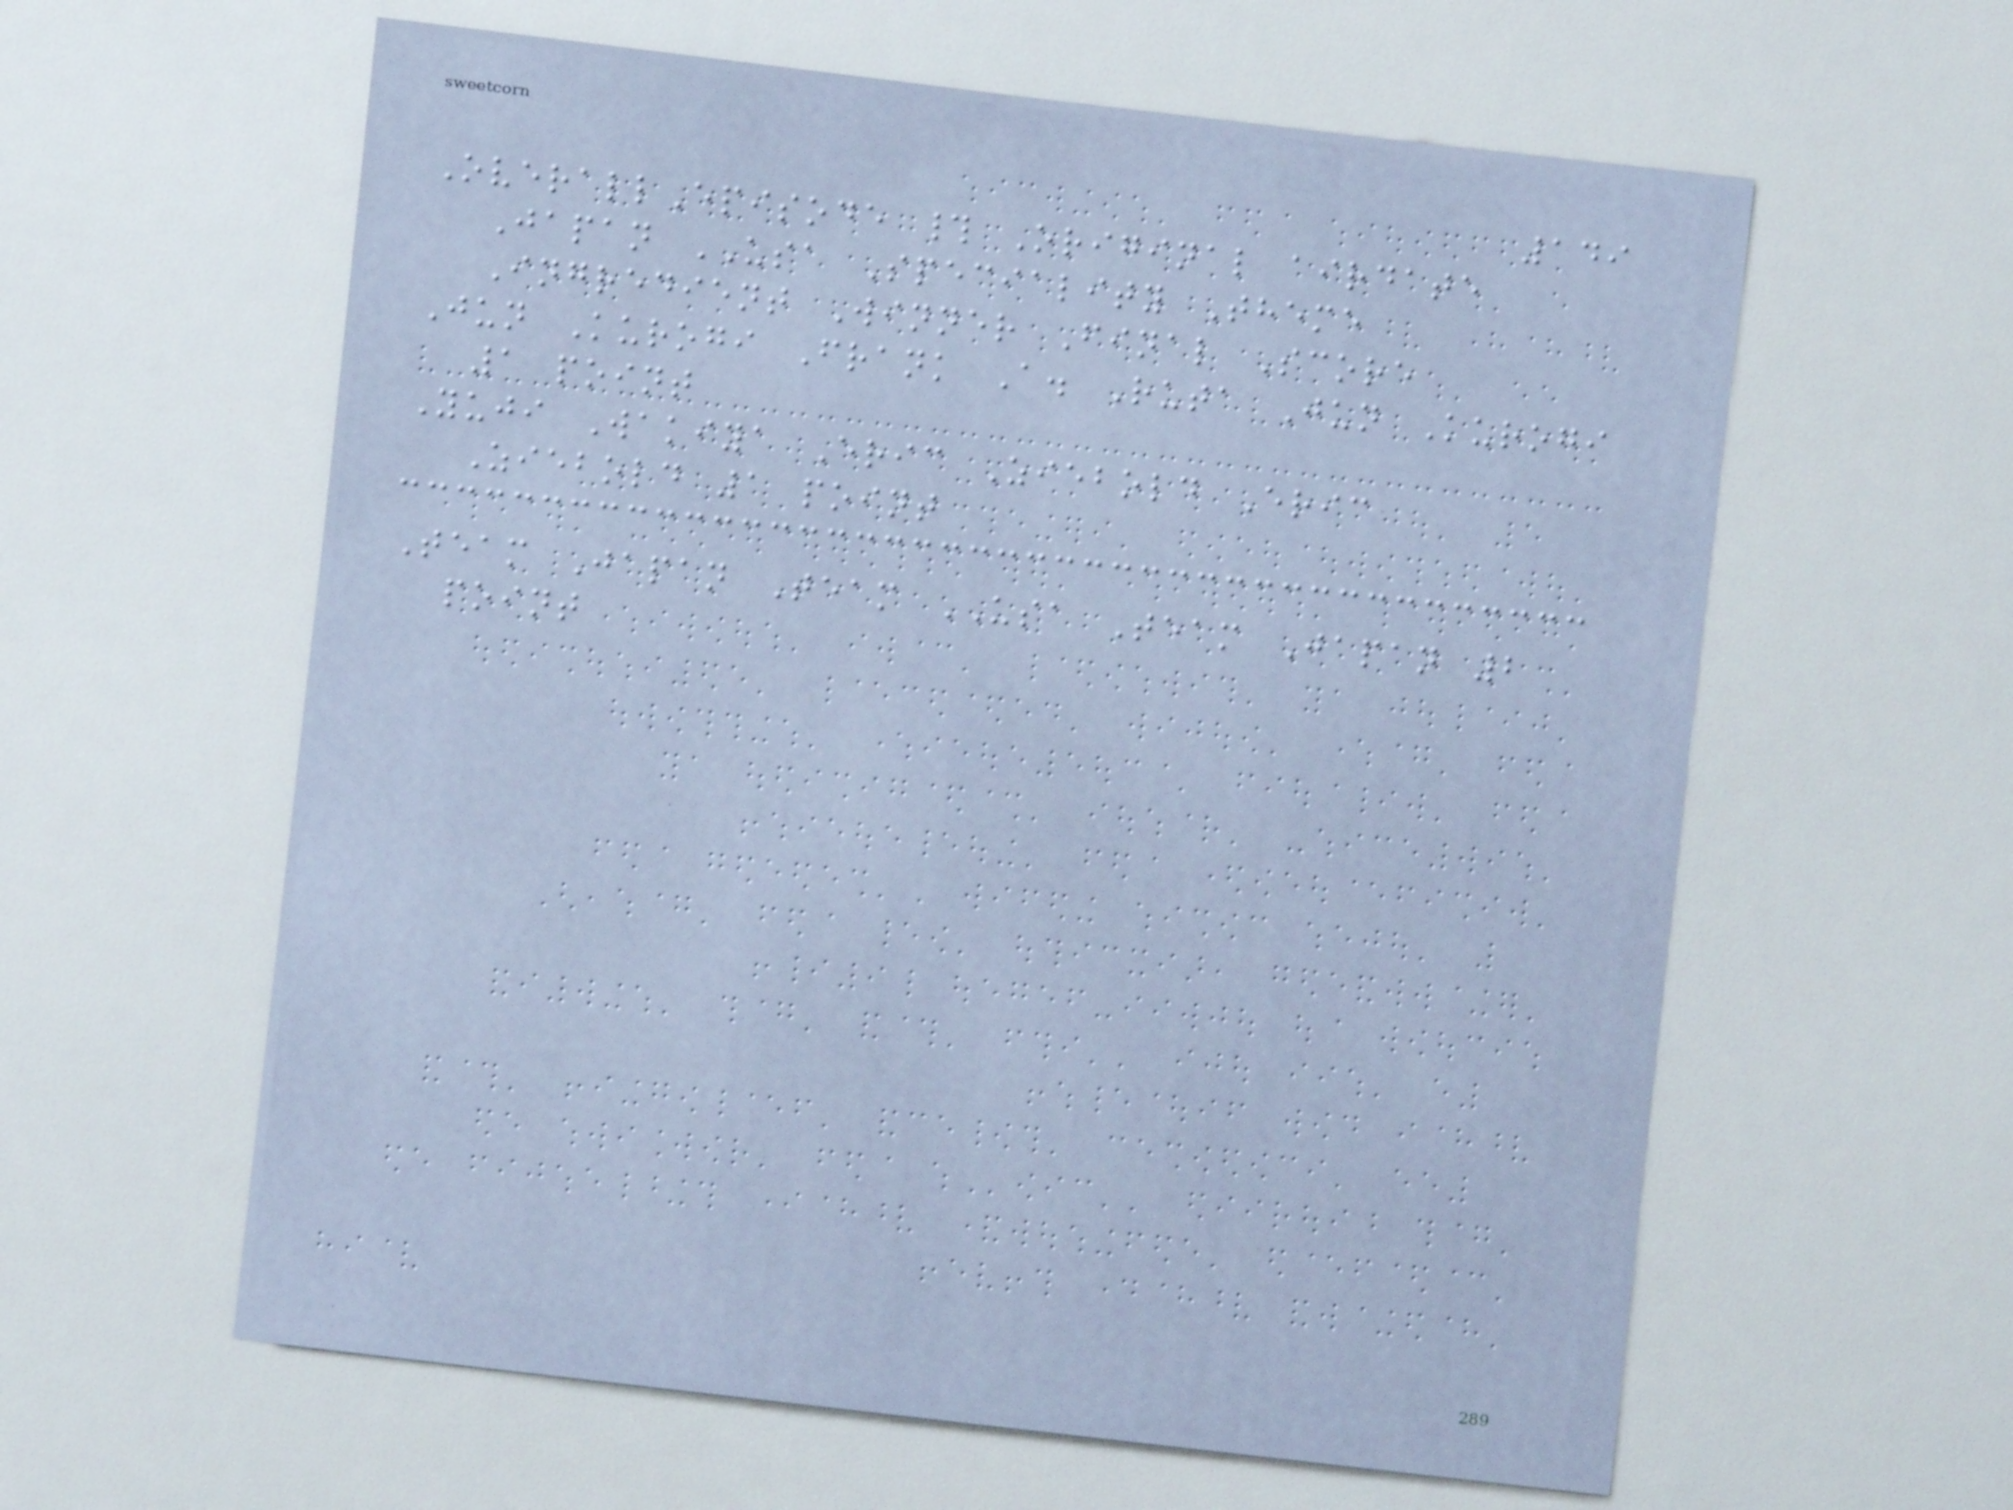149
OverallEpisode # Original airdate
Japan USA Speciality Theme
Ingredient Winner Final Score
Jun Kurogi Frank A. Ruta Jun Kurogi
1 point
Yuji Wakiya Eric Ziebold Eric
Ziebold 1 point
Team Japan Team USA Team Japan 2
point
